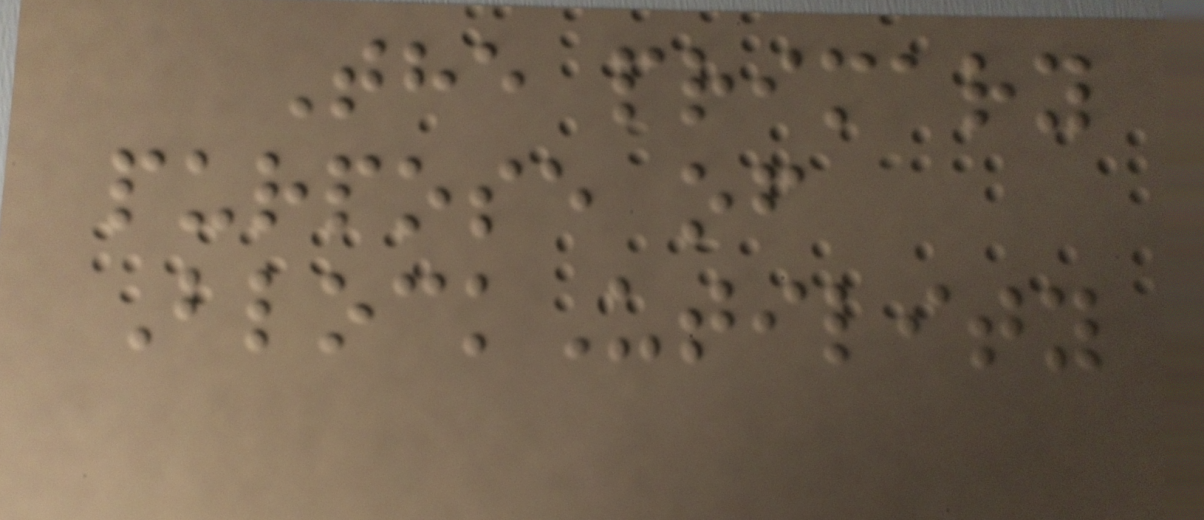The primary
purpose of
BlockUtility
